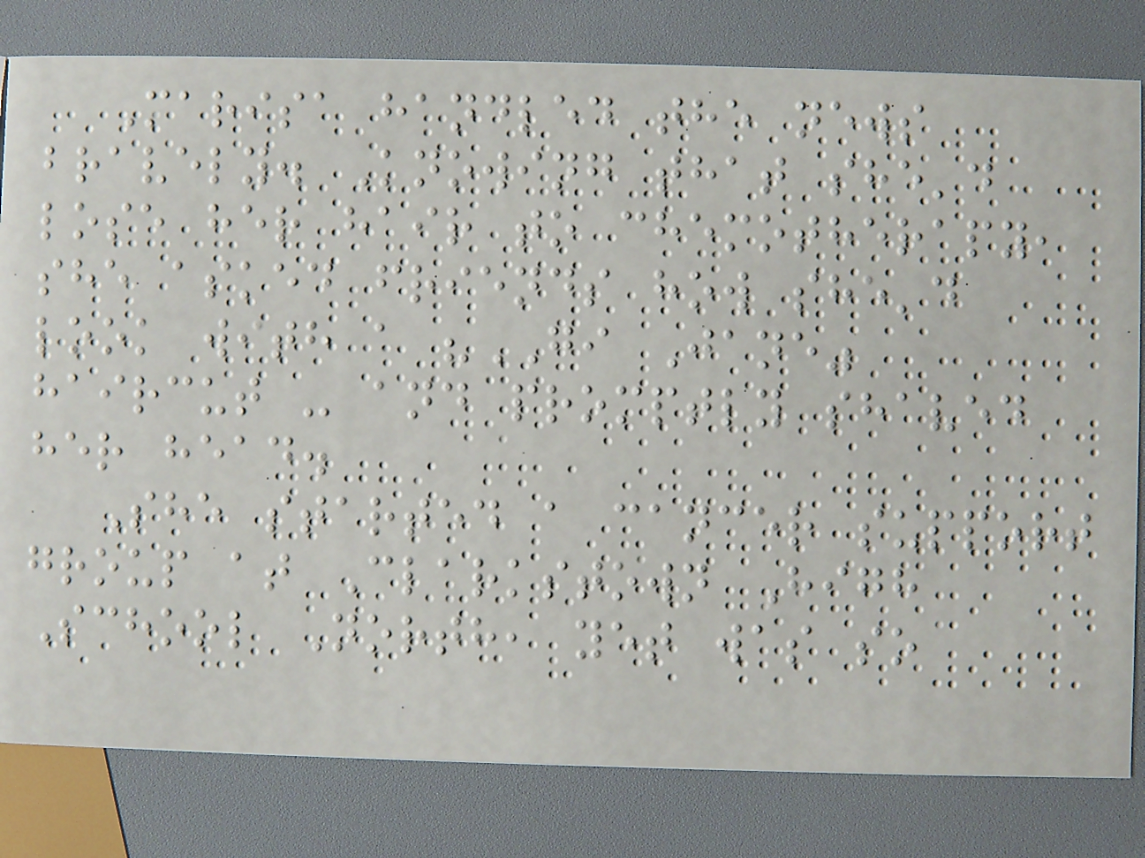Marisa handled the news
bravely. Knowing that she'd
lose her hair to chemotherapy,
she asked friends how she'd
look with a "GI Jane"
haircut - and promptly shaved
her head.
She started a cancer support
group at Clarkstown High
School North, yet was so
